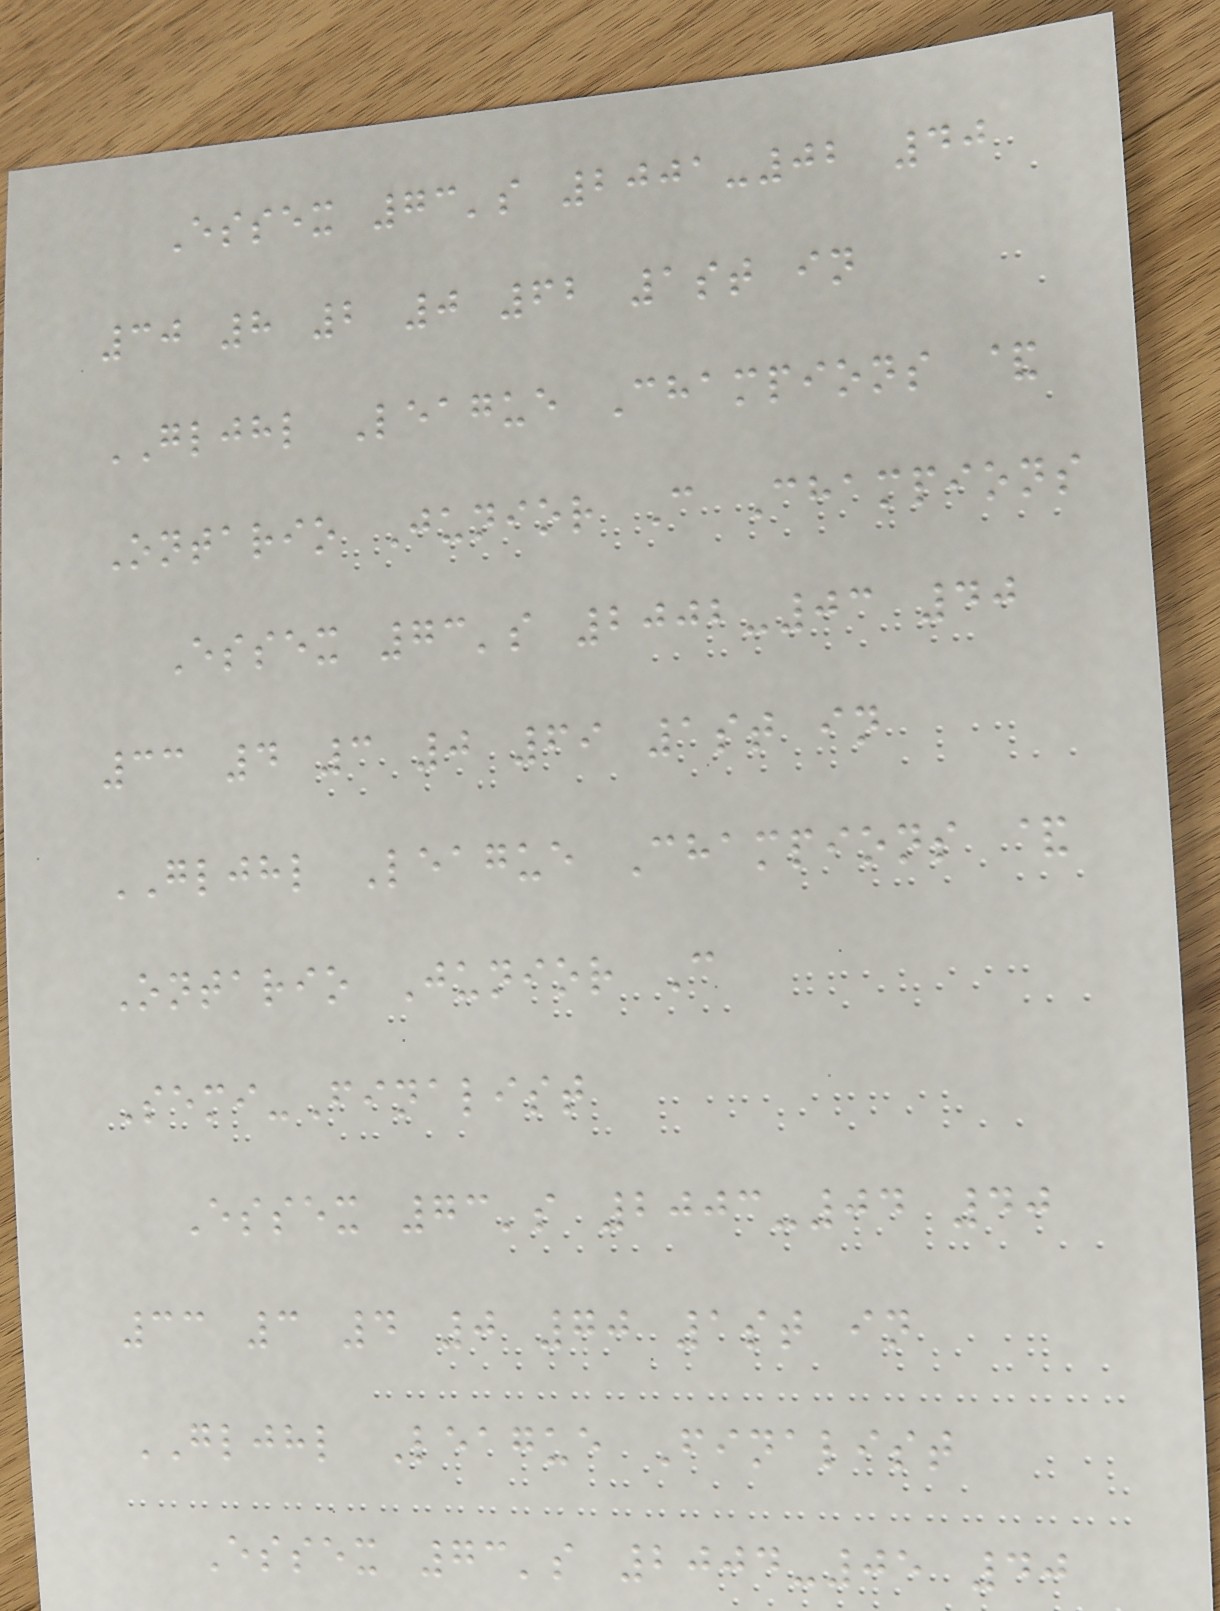Essex 73's 2001-02 40
30 8 2 0 62 1st in
GLJHL League Champions &
Ontario Junior C Champions
Essex 73's 2002-03 40
33 4 3 0 69 1st in
GLJHL League Champions &
Ontario Junior C
Semi-Finalist
Essex 73's 2003-04 40
33 3 4 0 70 1st in
GLJHL League Finalist
Essex 73's 2004-05 40
